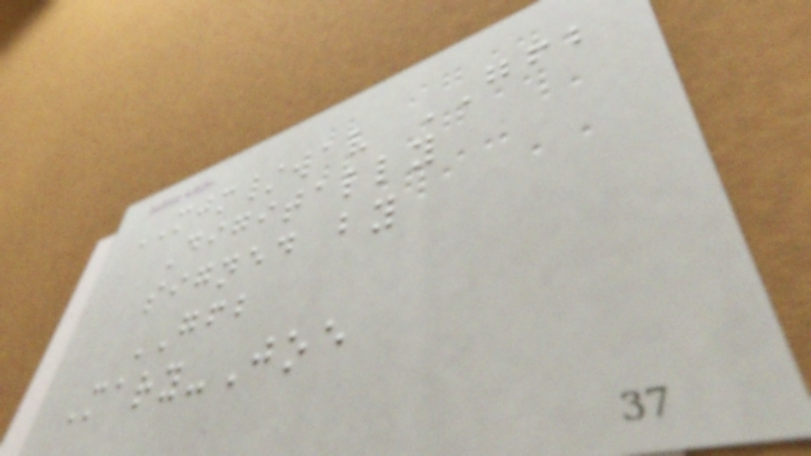MJM/wav GFB
Digitally
signed by
GFB
Mary-Joe
